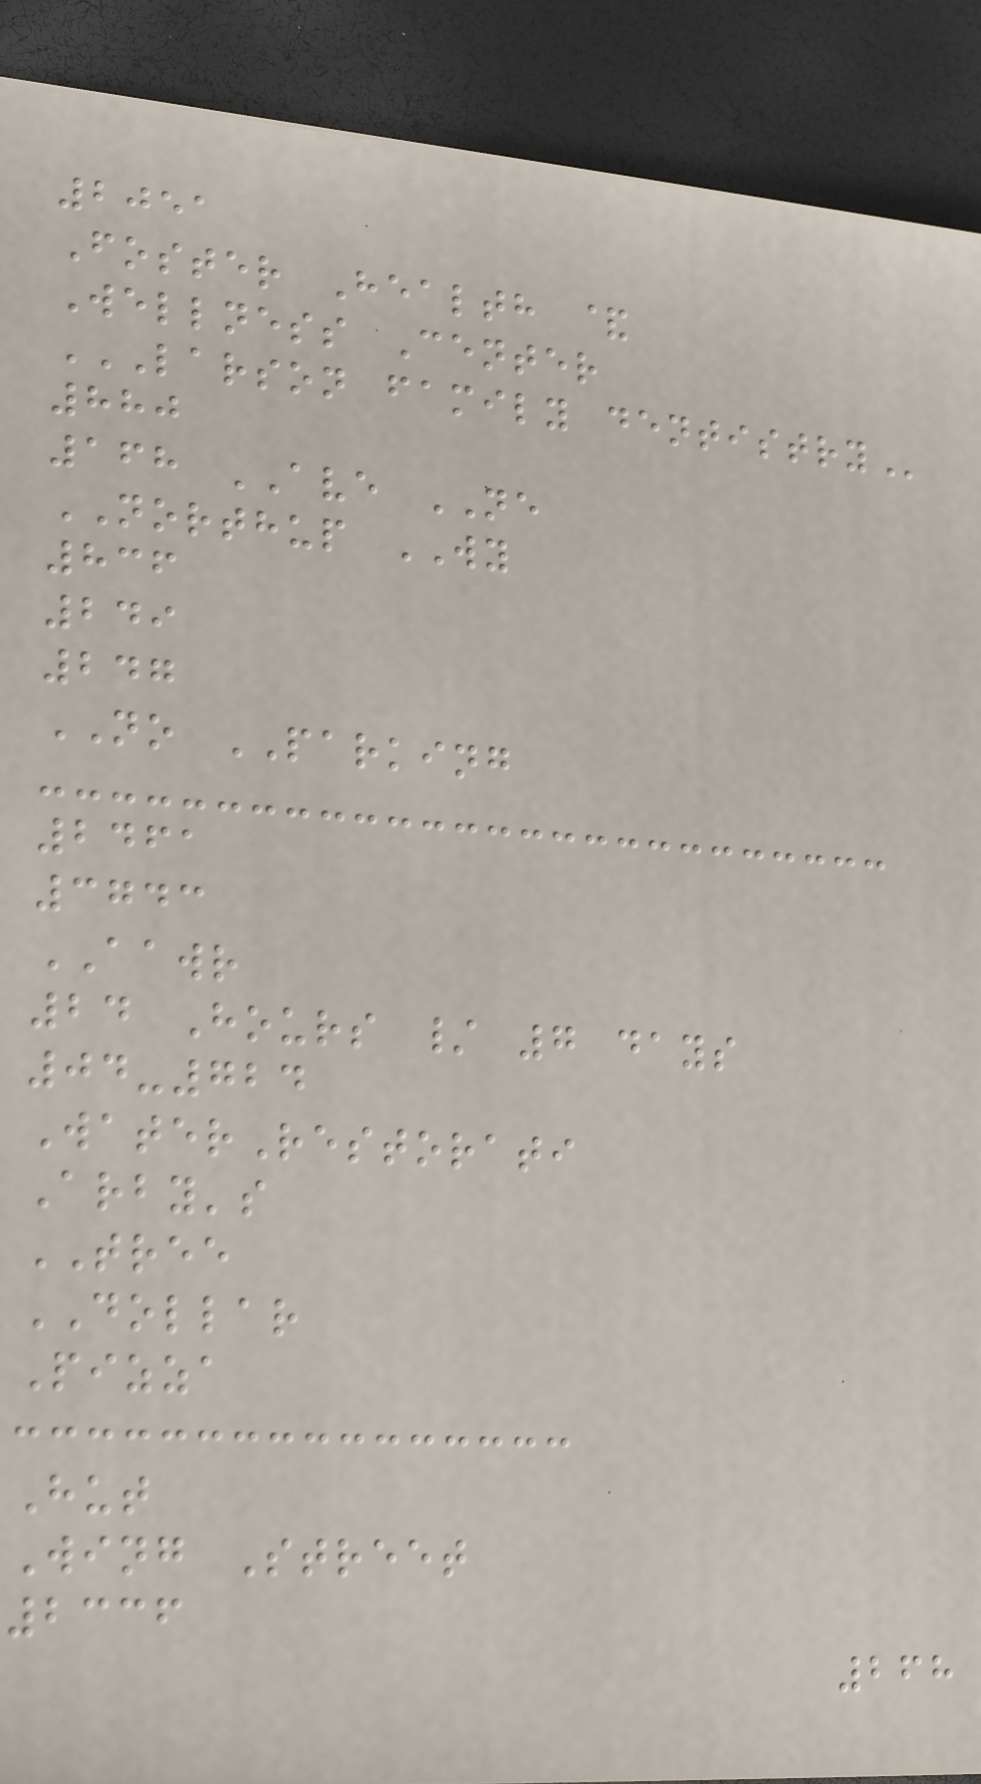2051
Foster Health &
Wellness Center
LARSON FAMILY DENTISTRY
880
168 AVE NE
NORTHUP WY
836
249
247
NO PARKING
2461
3743
AAWR
24 Hours / 7 days
04-724
WaterRestorati
Arby's
TREE
DOLLAR
Pizza
Hut
Wing Street
2336
268
